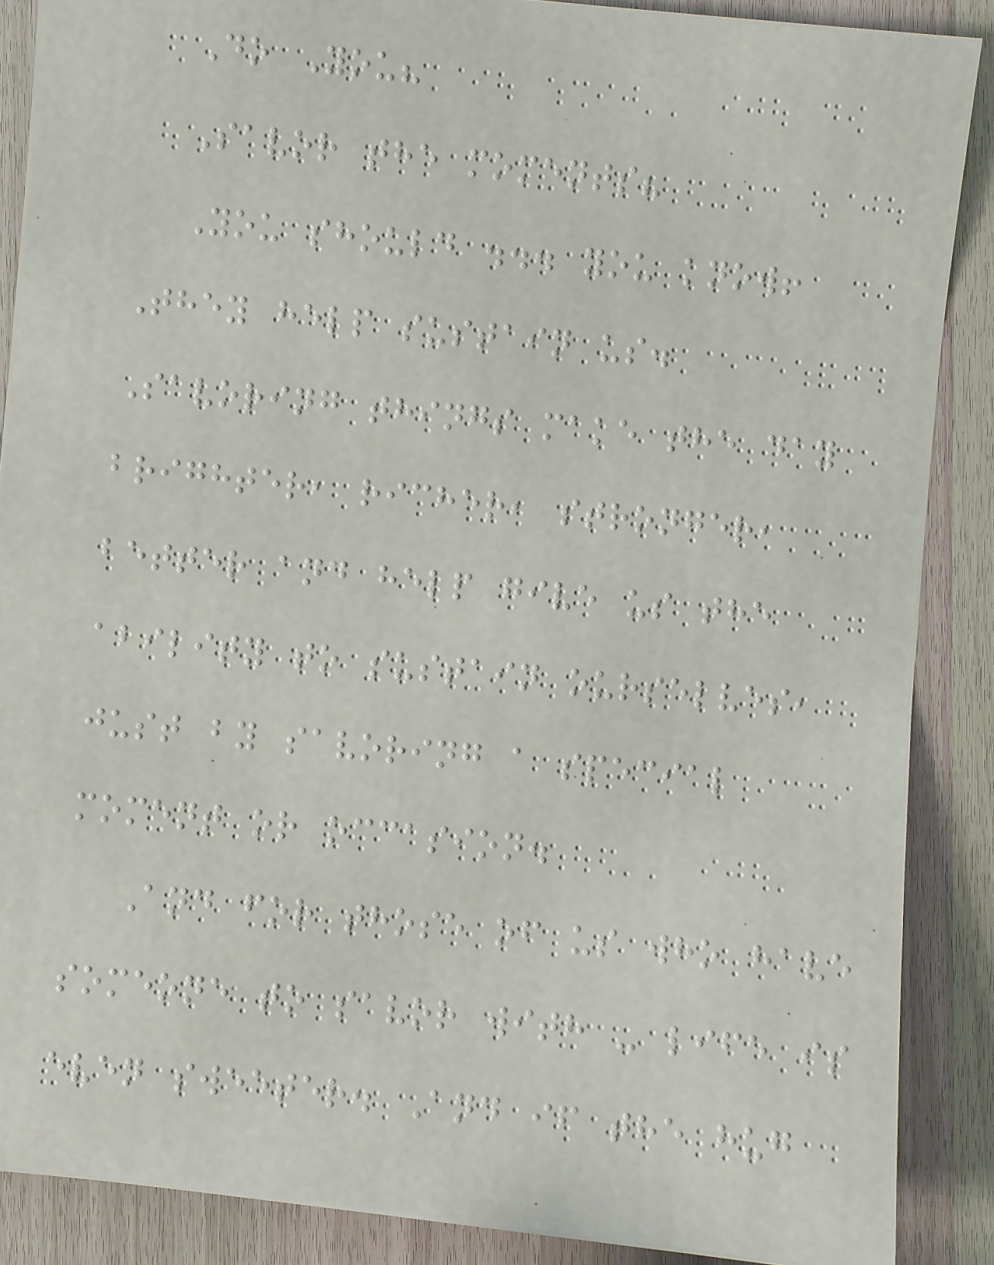Do You?
Savor the moments?
You should ... you know!
They help sustain us.
Savoring things make the day
brighter, richer, stronger,
better and help give us the
ability to sustain ourselves,
just by savoring a special
moment or occasion.
And for those of us who have
someone to savor with - life is
even sweeter. And if the hug
